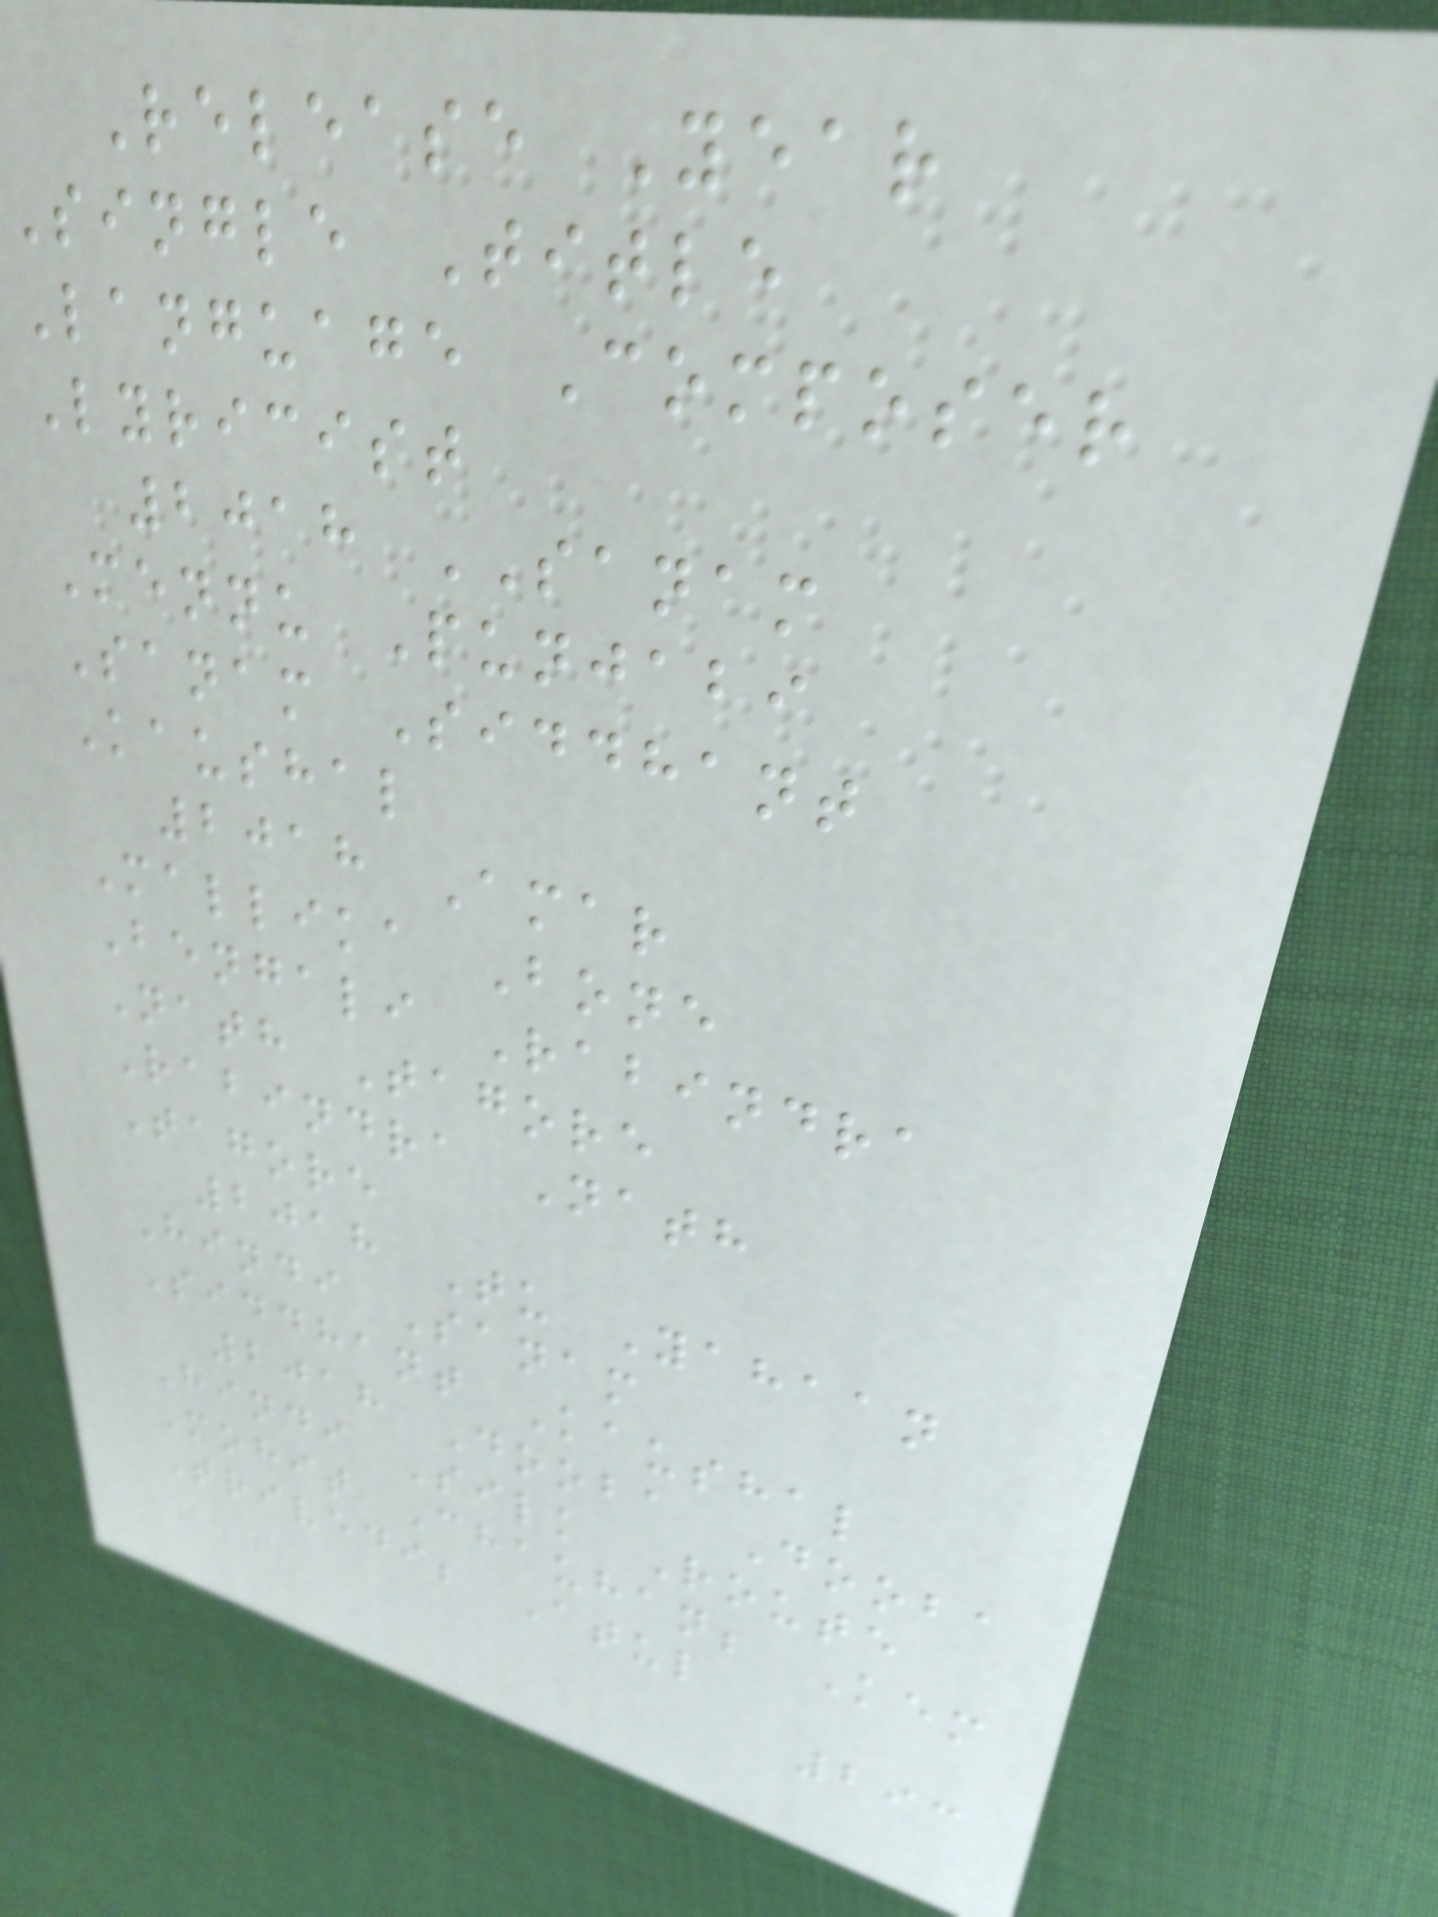Release Year
Single Title
Language Composer
Lyricist
2018 SANAM
Mennu Punjabi
Sanam Siddhant
Kaushal
2018 Amar
Mallika Bone
Bengali Rabindra
Nath Tagore
Rabindra Nath
Tagore
2018 Tu Yahaan
Hindi Sanam
Siddhant Kaushal
2018 Dooba Dooba
Hindi Silk Route
Mohit Chauhan; Kem
Trivedi; Atul
293
